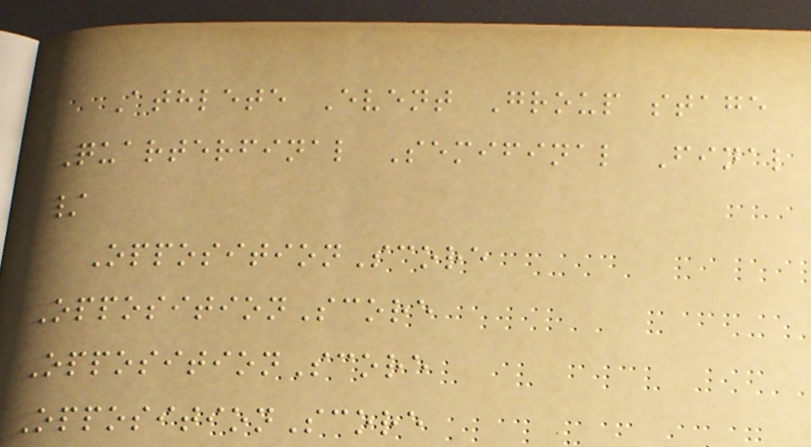Athlete Event Group stage
Quarterfinal Semifinal Final
/
OppositionScore
OppositionScore
OppositionScore
OppositionScore
